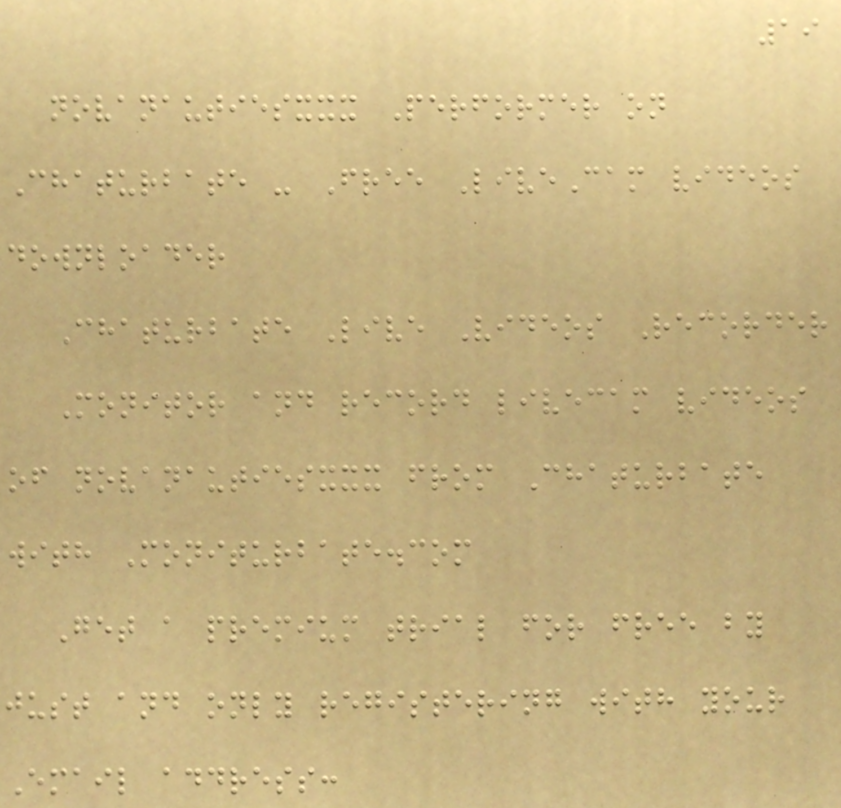19
novanautiesxxx Performer on
Chaturbate - Free LiveCam videos
downloader
Chaturbate Live Videos Recorder
Monitor and record livecam videos
of novanautiesxxx from Chaturbate
with Moniturbate.com
Get a premium trial for free by
just and only registering with your
Email address:
